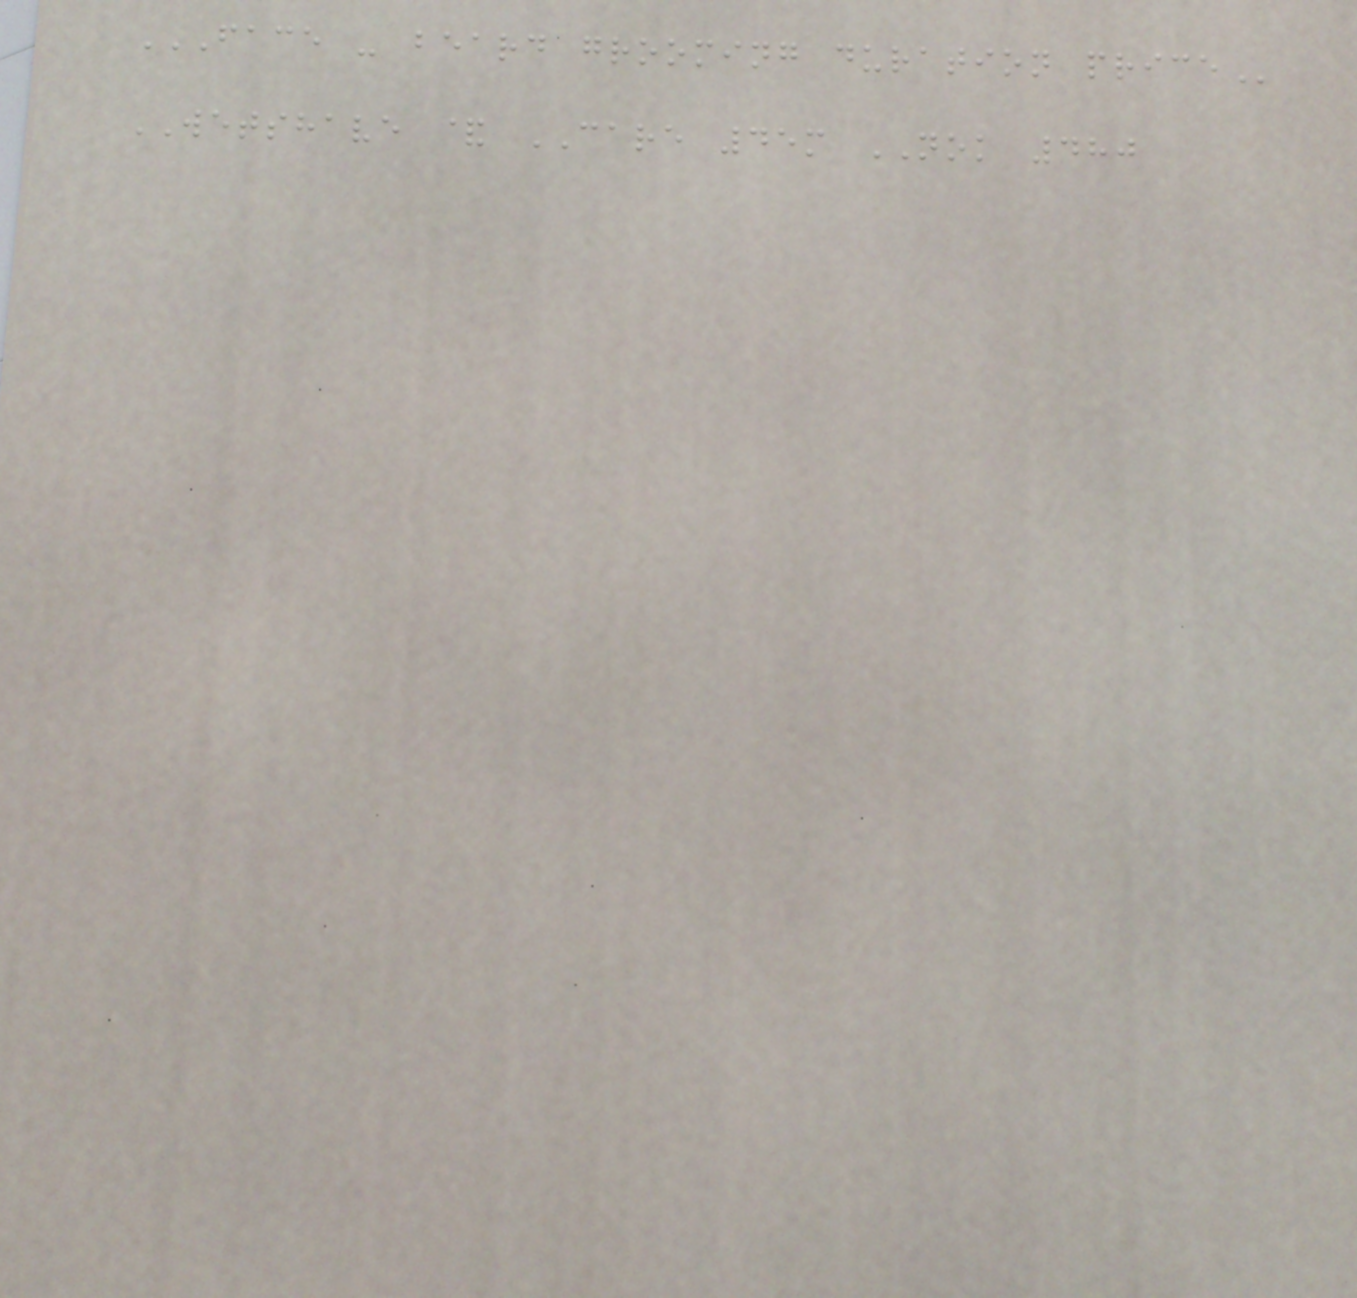FACE - BEARD GROOMING DURATION PRICE
WETSHAVE & CARE 45m NOK 480
